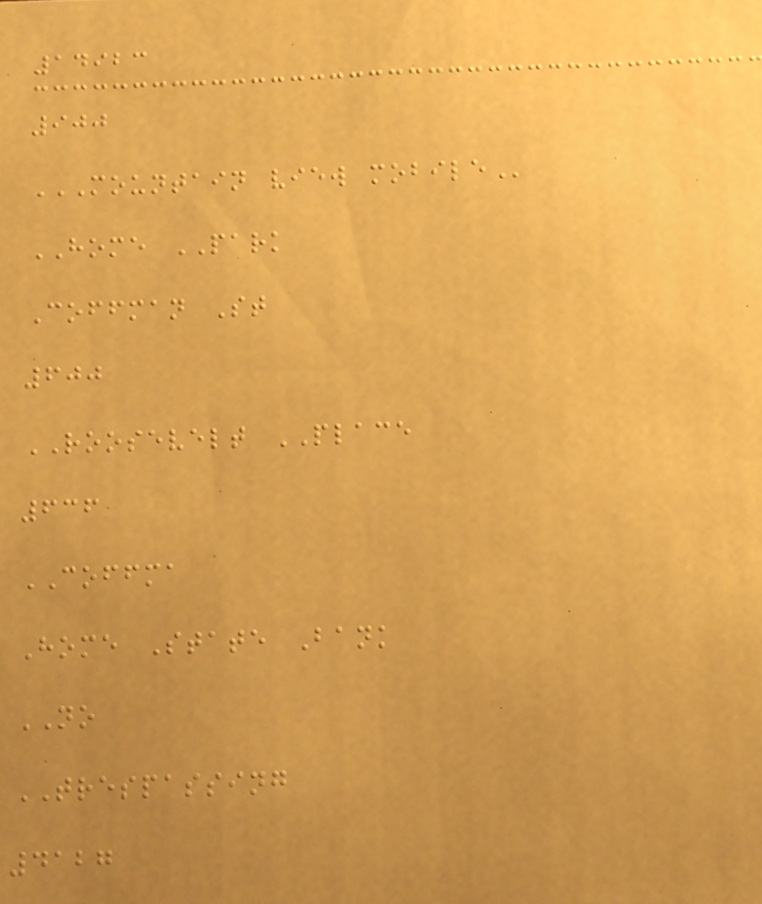14923
900
MOUNTAIN VIEW MOBILE
HOME PARK
Coffman St
600
ROOSEVELT PLACE
636
COFFMA
Home State Bank
NO
TRESPASSING
4127
